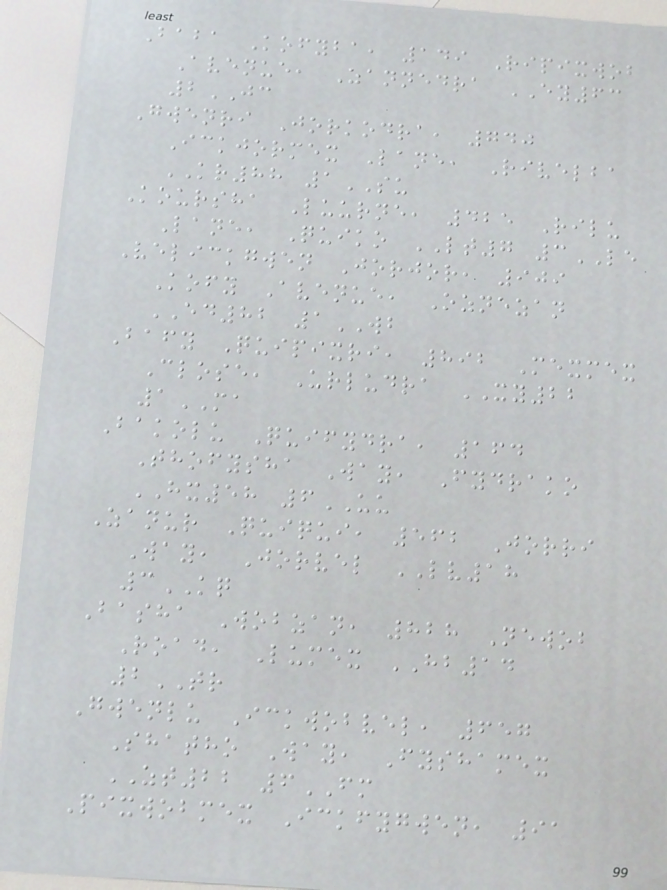Baba Kofyba, 149 Ripixwob
Avenue, Zannedra EY63
2JC
Gwenri Jorkodra, 740
Ickjormex Lane, Rivelba
KR88 1SU
Koursha Luurne, 425 Rilu
Lane, Quiko LT7 3LE
Velickgwen Jorjor, 909
Kofy Avenue, Oznezan
ED82 1WB
Bafy Quipixri, 892 Mexmex
Close, Urludra XY22
1MA
Bakolu Quifydra, 164
Thofysha Way, Fydrako
HX58 6UU
Zanur Quiqui, 562 Jorri
Way, Jorvel LV18
3KQ
Basha Wobzan, 828 Newob
Road, Lumex HB14
2TR
Gwenlu Ickwobvel, 657
Shatho Way, Fyshamex
ZT22 6FM
Pixwobmex Ickfygwen, 91
